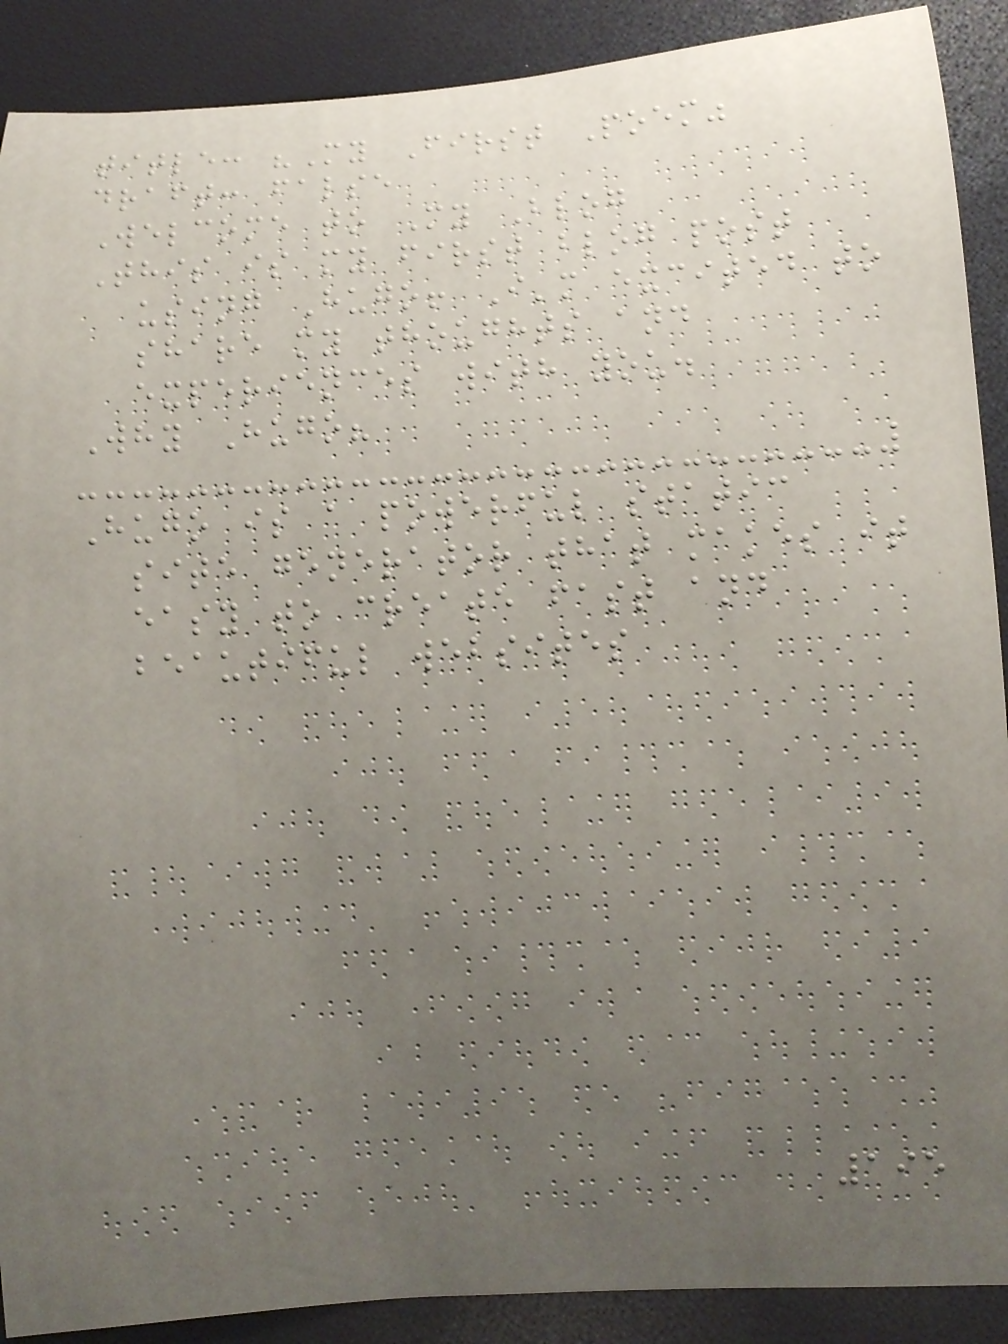title: "My First Poem"
draft: false
Welcome to My Blog
This is my first blog post
using Hugo! I'm excited to
share my thoughts and
experiences with you.
Why Hugo?
Hugo is a powerful static
site generator that makes it
easy to create fast and
beautiful websites
195
